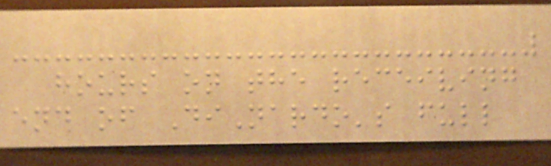hours on the receiving
end of DiNardo's full
